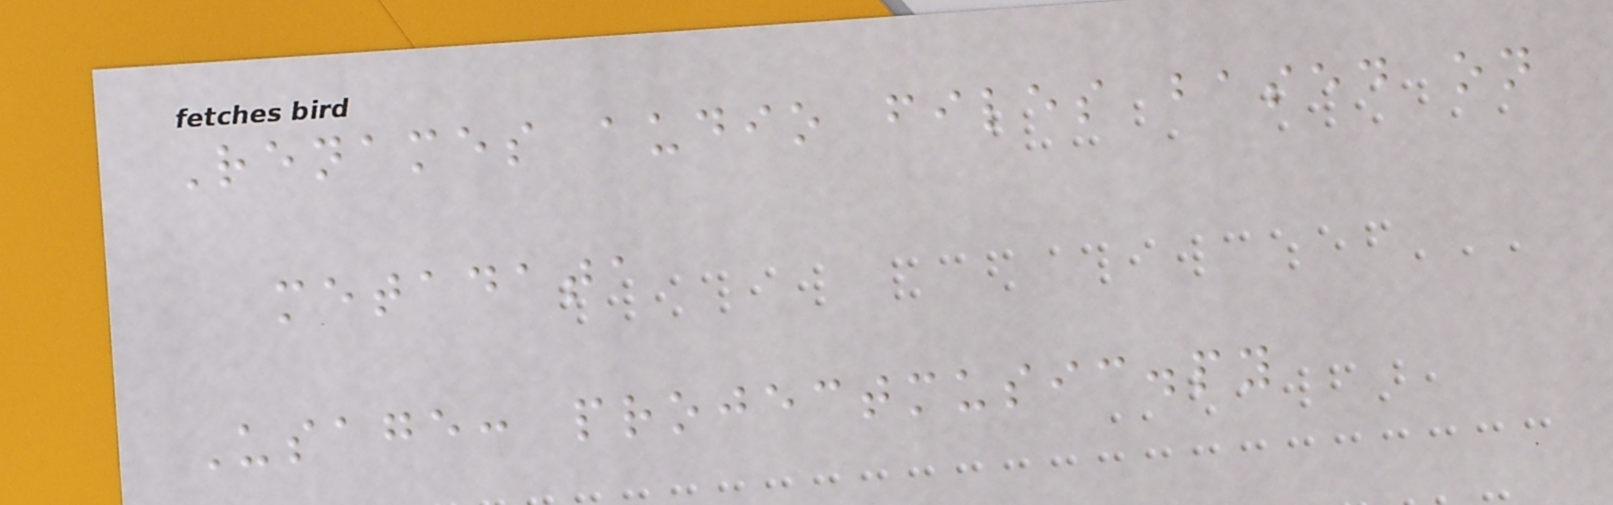Renames audio files based on
metadata
Usage: projectmusic.py
